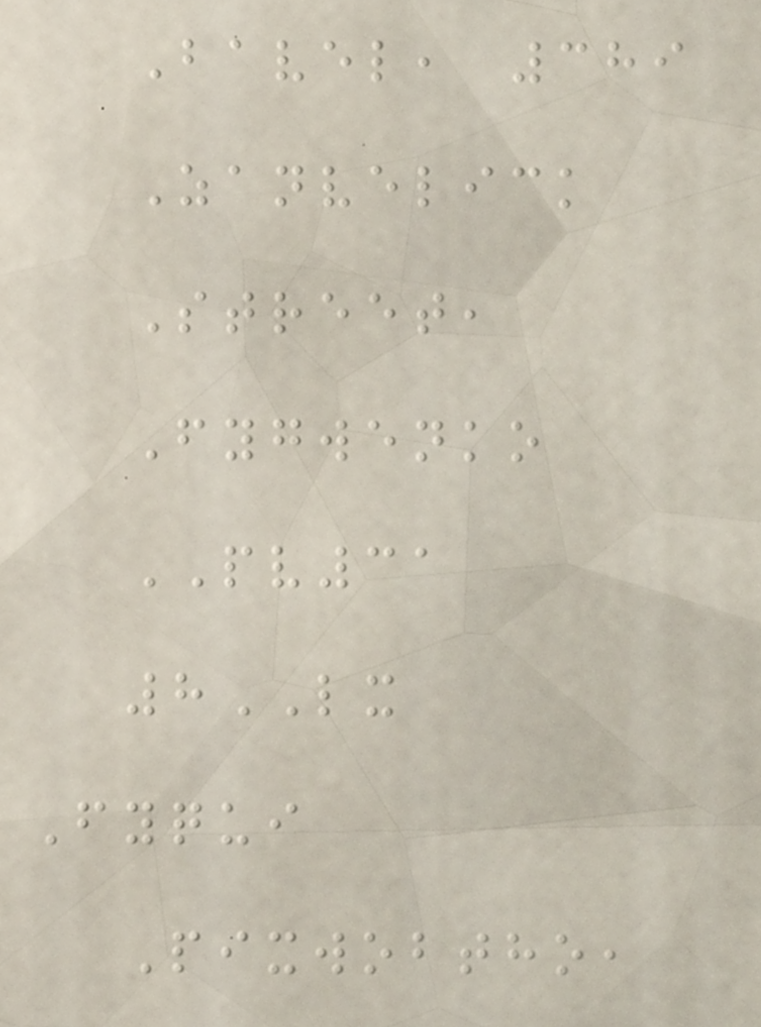Bavel, 389
Zanvelick
Street,
Fygwenko
PV31
8LX
Fyqui
Pixwobtho,
